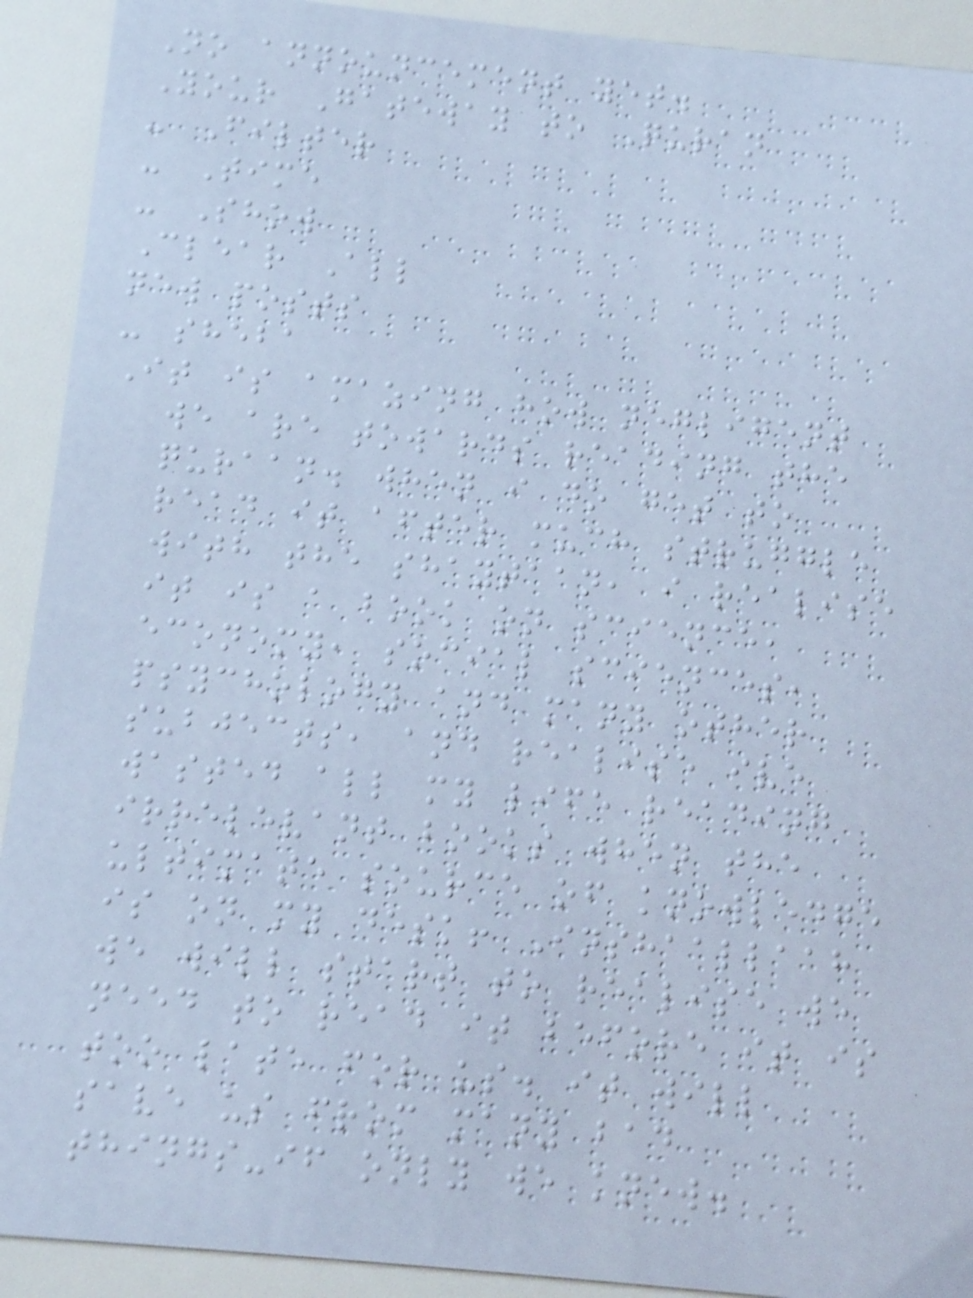No announcement yet.
Your Gateway to Quran
- Filter
- Time
- Show
Clear All
new posts
- sheba
It is amazing how negligent
we are towards reading the
quraan. when i do get to
read it after much struggle
with the shaytaan, i realise
it is a book on science,
economy, social sciences,
psychology and many other
subjects, and realise ive
wasted all my life reading
irrelevant books when the
ultimate source of knowledge
is on my desk! Inshaallaah
we will start to realise we
need to read it before it is
too late for us. it will
save us from many bad
things-if only we knew.
